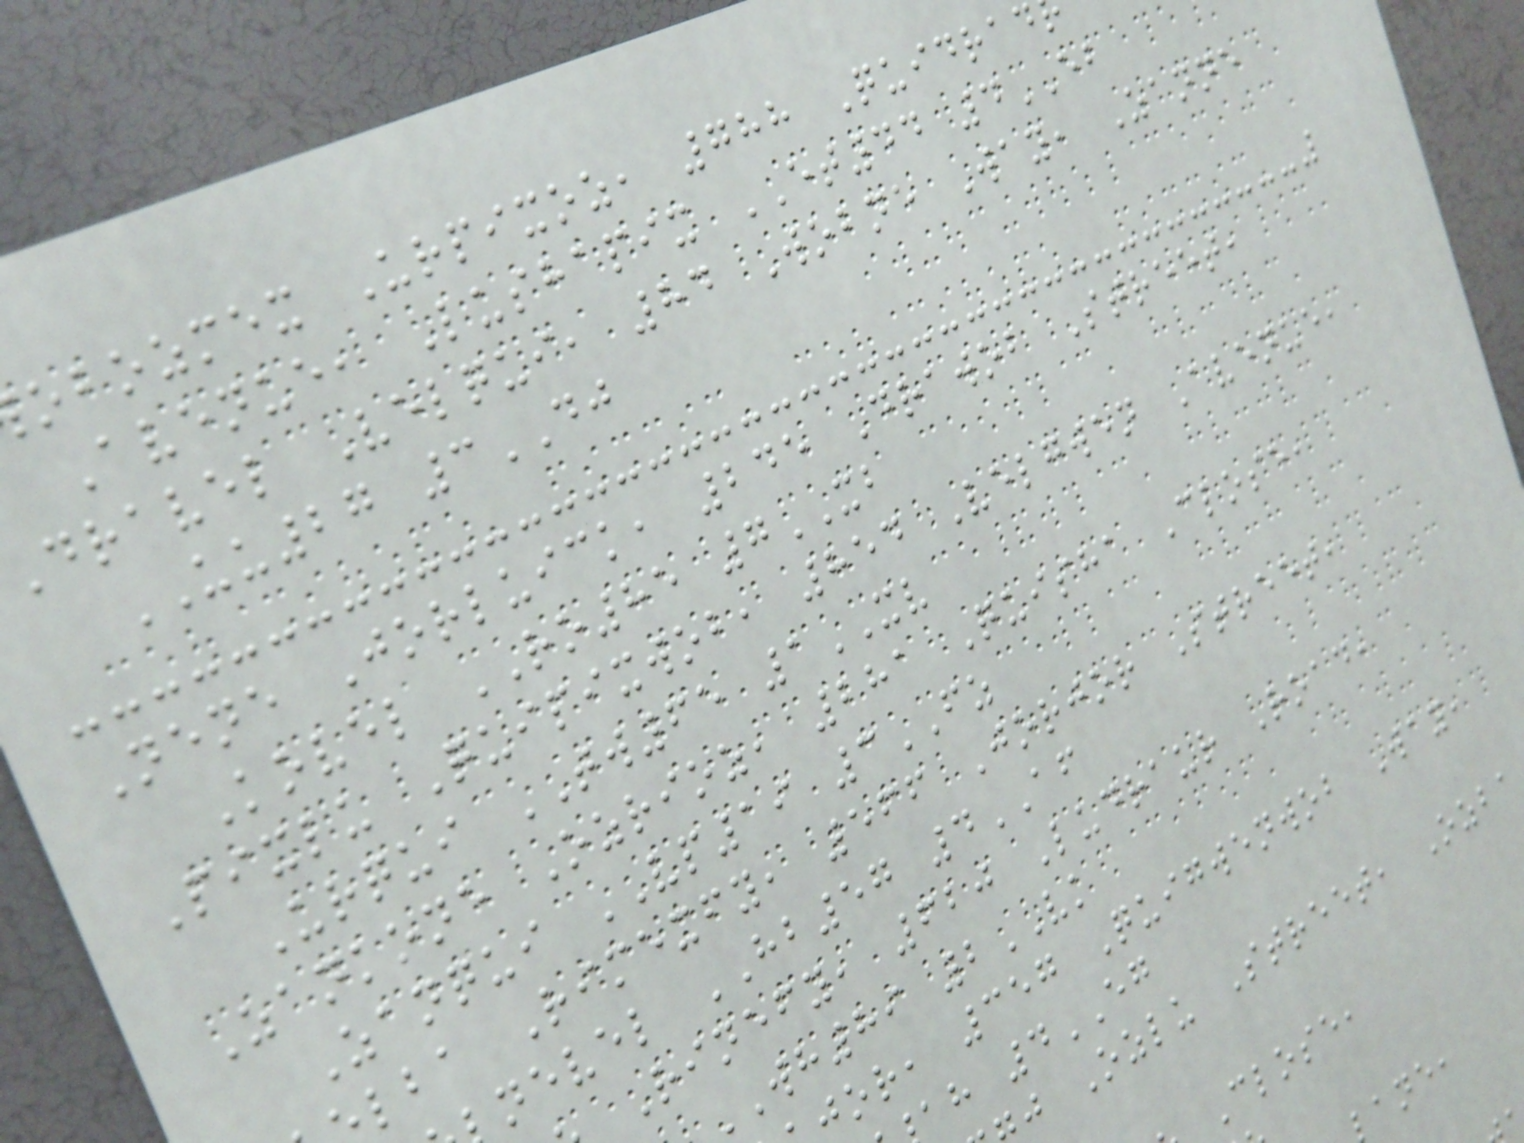obozmex Urpixoz, 788 Quidrad
Avenue, Lushapix ET44 4EB
dravel Velqui, 84 Wobne Way, Zanne
UU27 3DJ
Nene Jorluick, 245 Drawob Street,
Kovel RO85 7XB
Pixlu Quipixwob, 854 Velgwen Avenue,
Urqui TW65 1XV
Zankone Ozrioz, 281 Quisha Close,
Zanqui VP19 3FZ
lba Rimexfy, 566 Jorjor Street,
nevel HB57 4AF
Rinefy, 620 Ludraur Road,
WH89 2VK
jor, 357 Quigwenwob Way,
ah 4EG
j Ozlu Street, Ozba
